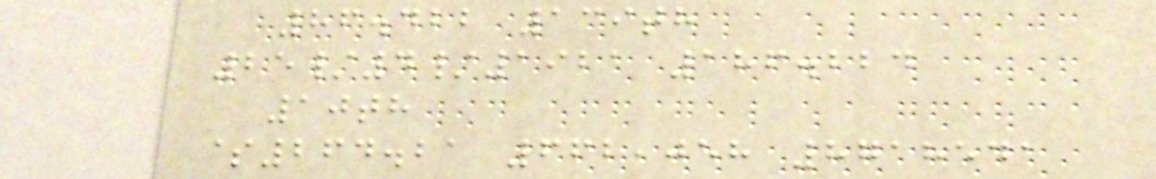86.422 139th
25/4/1921 186.224
10th
$264.21 662,058 8718541
